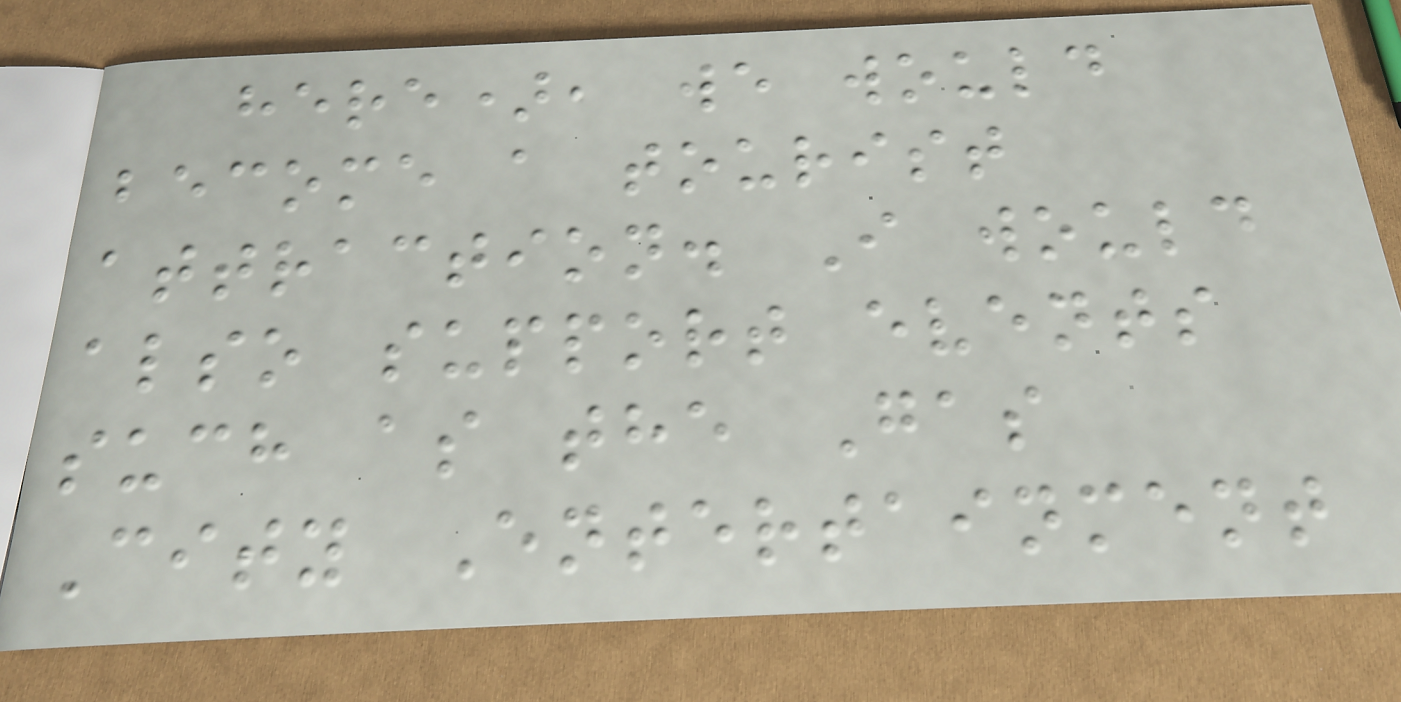here), we would
become a tourist
attraction. I would
also support events
such as the Gas
City Entertainment
